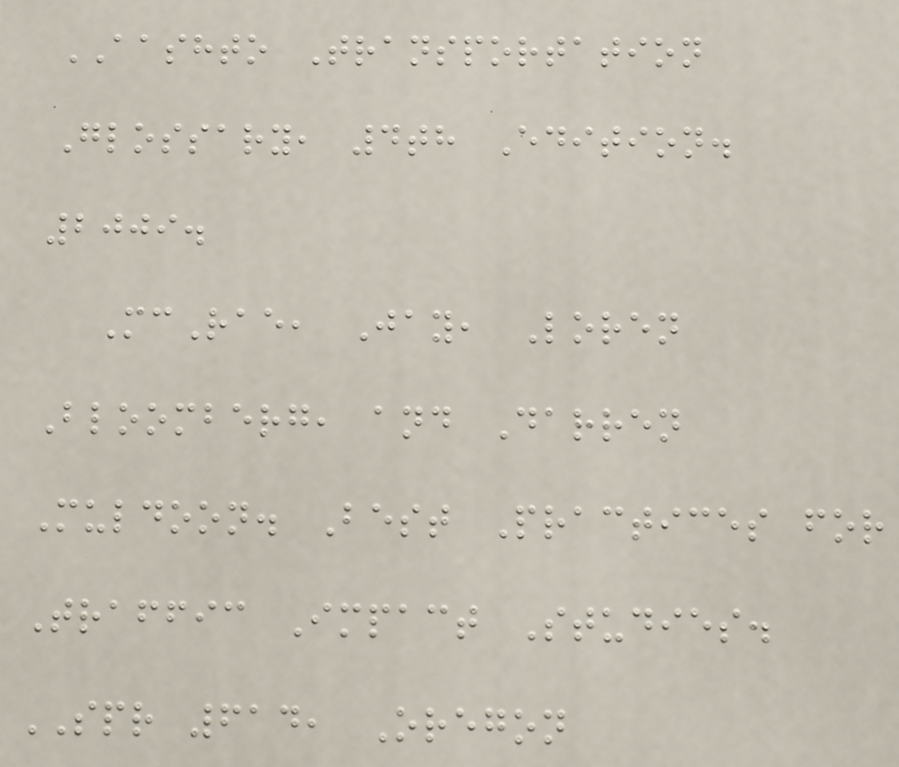AASHTO Transportation
Glossary, 4th Edition.
2009.
McRae, Jay, Loren
Bloomberg, and Darren
Muldoon. Best Practices for
Traffic Impact Studies.
SPR 614, Oregon
